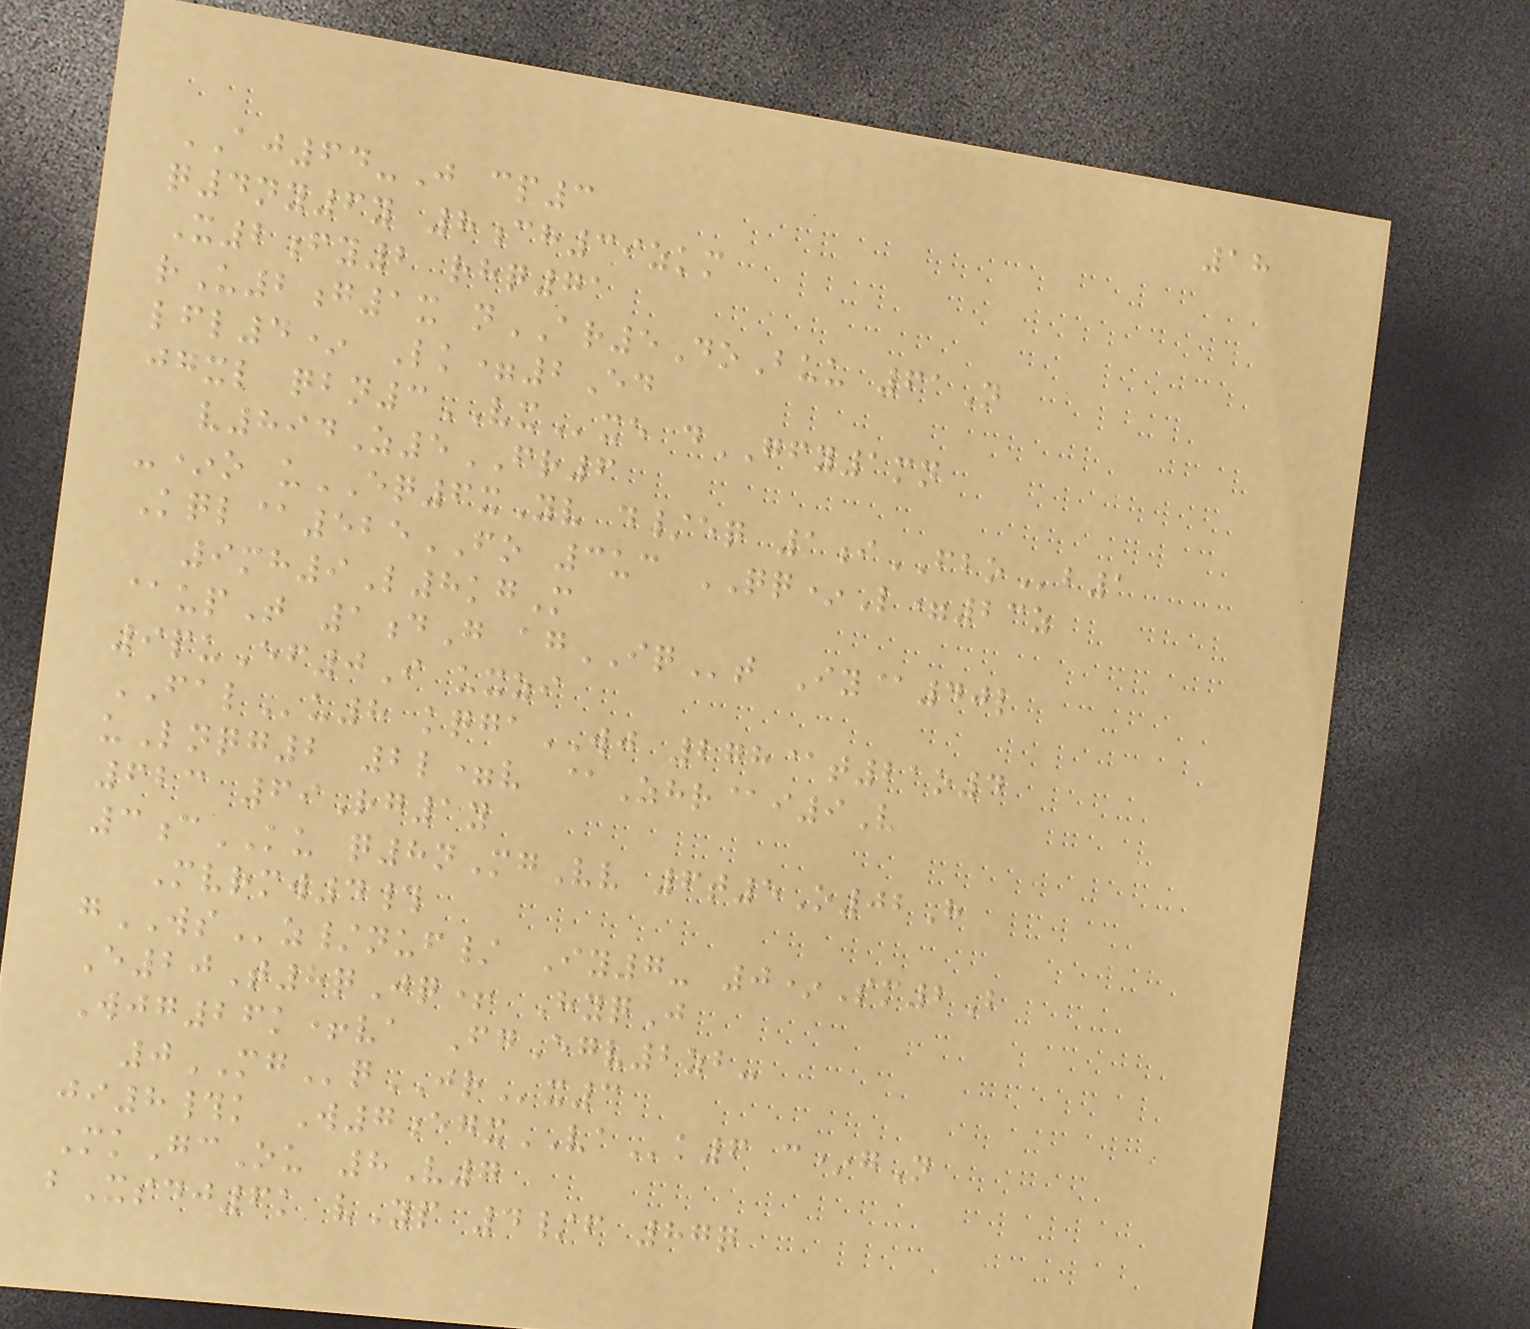18
AJ64-J cp3
q4ny6y 8ch39zkm
X2fy2 rhq71
rU2g1x nAR5DoBuu 61N
lfl4* Lk=2Ed
jgxl qbn3VXxe dGFY1mn
v894Z5FR6
-*o uEQ6xYv d/eq 1iFBOb1
Kql@525FO 3uc QQ*L=23z
9mh9L8kgM
@upT 1dG agIQt Iy@40l
9puEf0I uxzi
FALu8 kqgaWJ 278@t21o4
uLnqg2 2l=v @Zhr@i9V
623 69Rg1y
3cKU q8nMgVv 6t5O02H
Mvrmw4#
gWSz/nuf/ Iy7- 0*Sm2B
E20T8qJq+ HyqJ
Wjg26k+va FgEgv2zb-
0MGqJRx3
ji8#k W7egxVAk6 c*gN
MkGcOu 8V7
bXsdj6k vYp 4/f 87q
